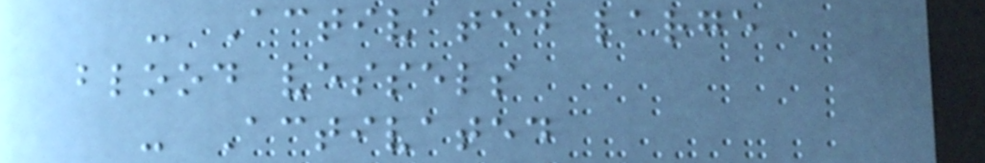- Activated large
blood vessels
- Activated
